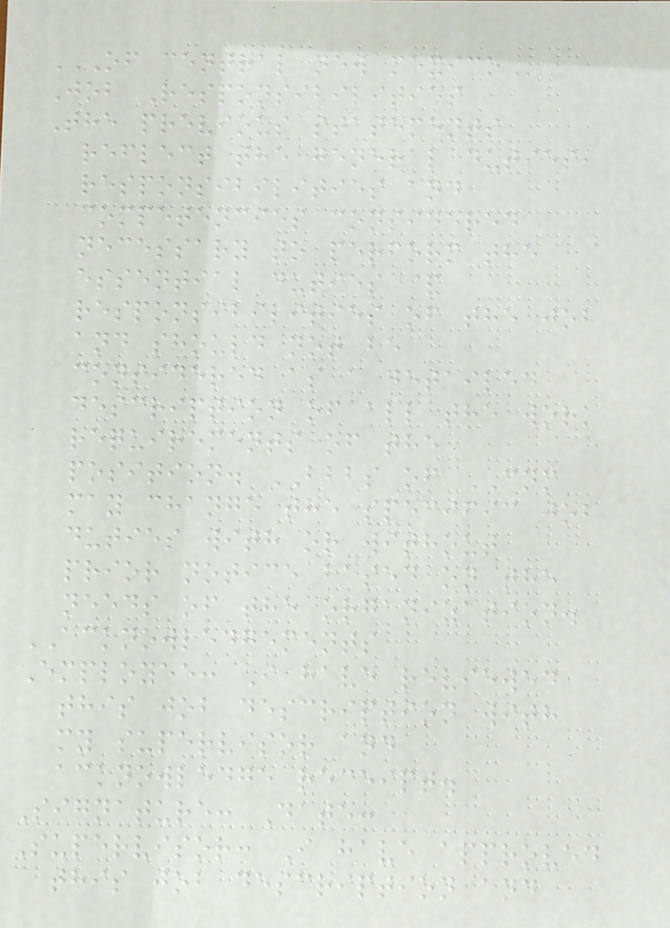OF CENTRAL NEW MEXICO
Job Responsibilities
The previous statements
reflect the general duties,
responsibilities and
competencies considered
necessary to perform the
essential duties &
responsibilities of the job
and should not be
considered as a detailed
description of all the work
requirements of the
position. BBBS of CNM
may change the specific job
duties with or without
prior notice based on the
needs of the organization.
ACKNOWLEDGEMENTS
Employee: I have reviewed
this job description with
my supervisor and
acknowledge receipt.
Signature: Date:
Supervisor: I have approved
this job description and
